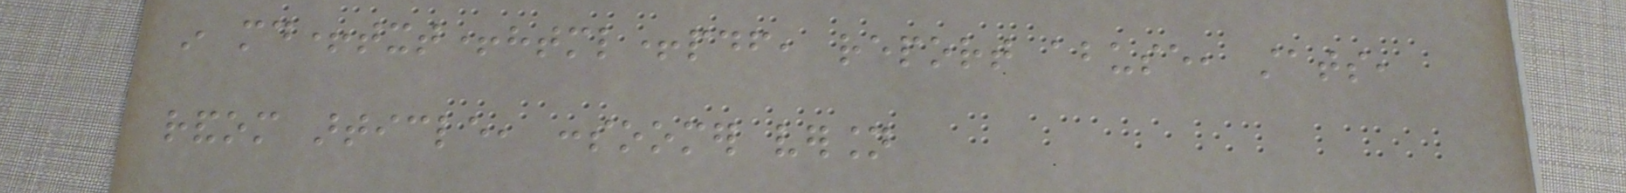in md+txt+html+pdf, report abuse, stats,
random article, consoomer version
